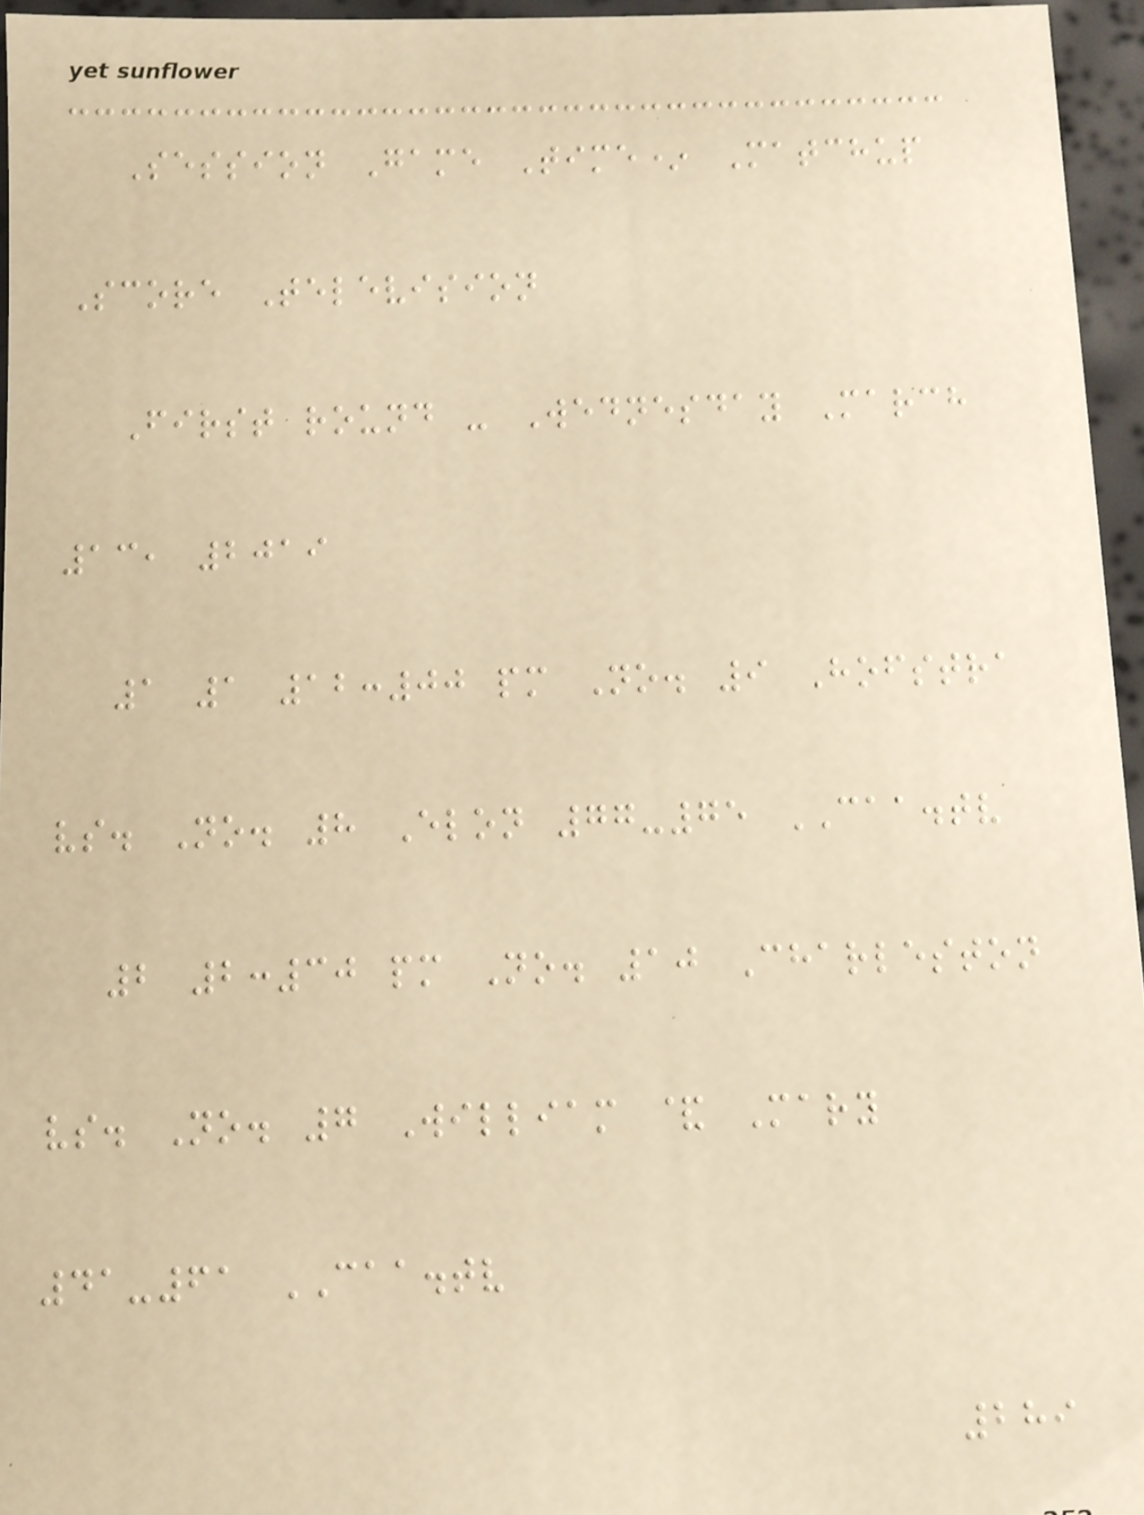Session Game Time* Matchup
Score Television
First round - Wednesday March
13, 2019
1 1 12:00 pm No. 9 Hofstra
vs. No. 8 Elon 77-75 CAA.tv
2 2:30 pm No. 10 Charleston
vs. No. 7 William & Mary
41-61 CAA.tv
289
